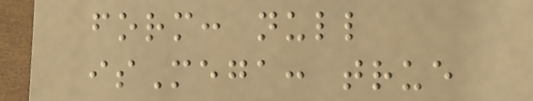form: null
isMega: true
